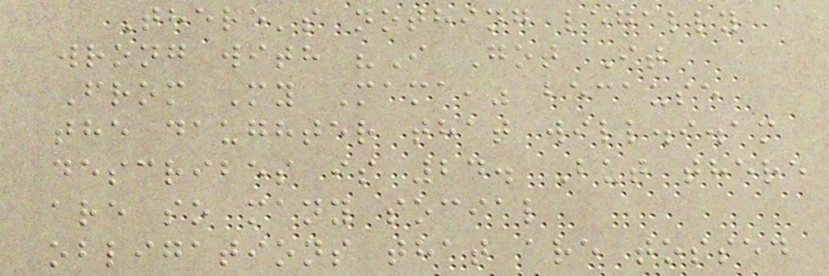There's nothing legally
wrong with "I Got It
From My Mama," because
the daughter that will.i.am
describes is 24. But there
are so many social
obligations that are tossed
